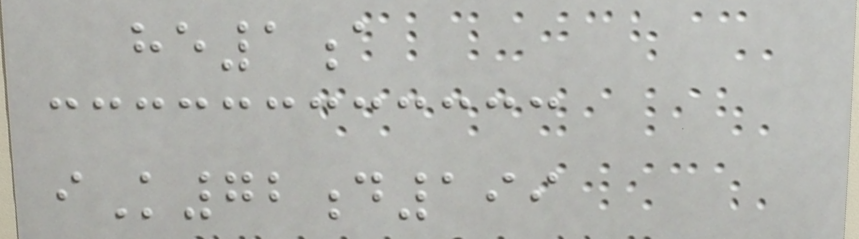he1a
iK72d199
